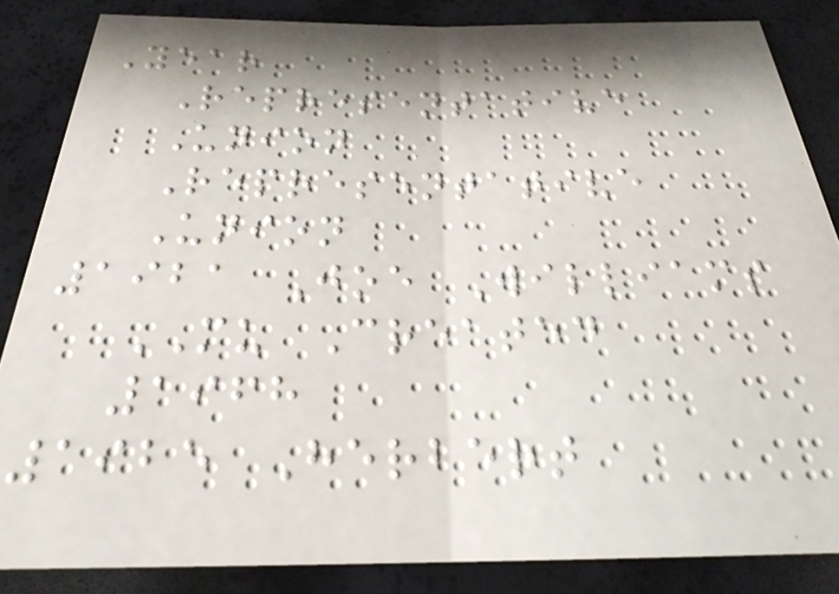Year
Representative
Union
Representative
Union
1921 Joe Williams
MU Created
1968
1925 Herbert
